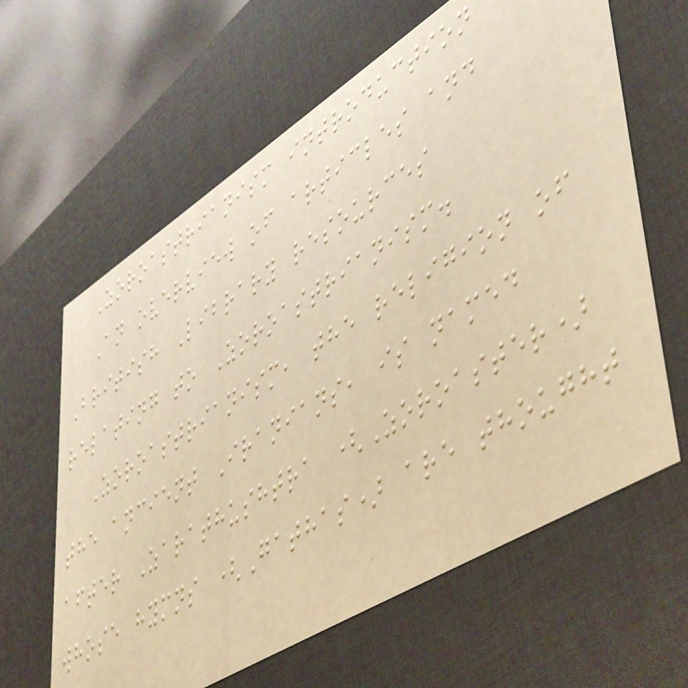Zoroastrianism introduction
An overview of articles and
British Library resources
relating to Zoroastrianism.
Zoroastrianism, the religion of
the ancient Iranians, is named
after Zarathushtra (Zoroaster)
whose hymns (Gathas) are thought
